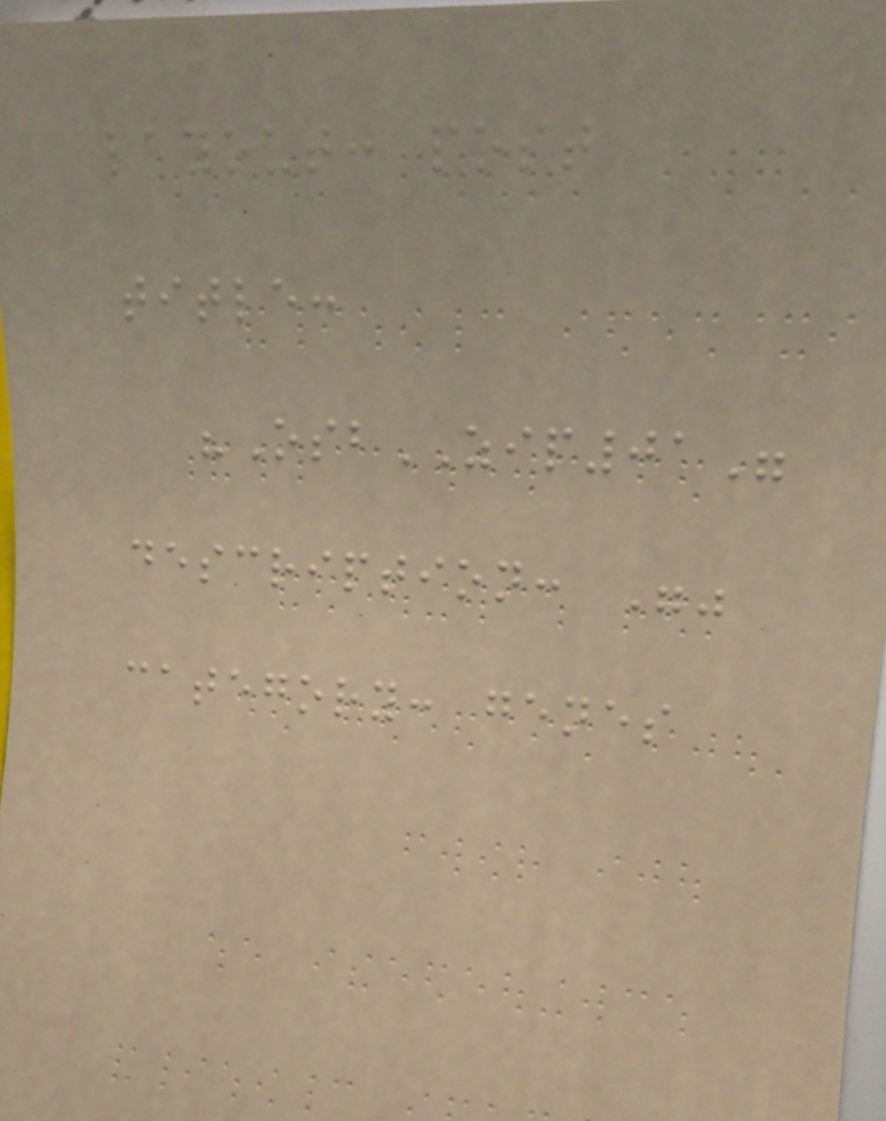layout: post
title:
"OsbZIP01"
description: ""
category: genes
